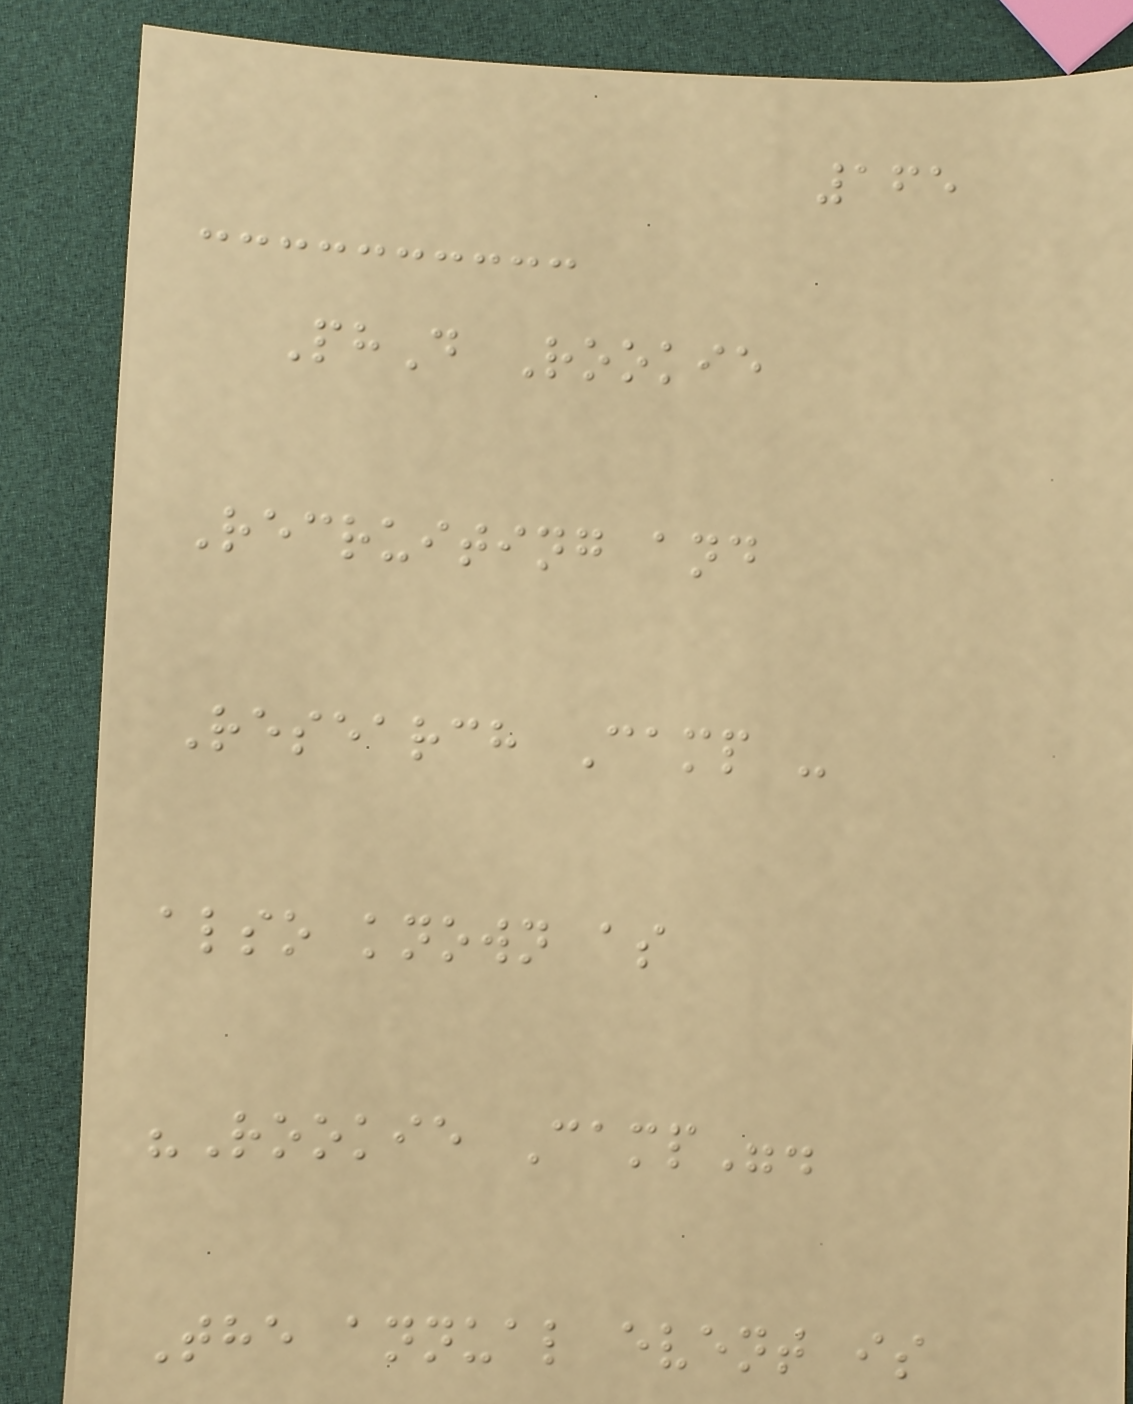165
PhD Rookie
Recruiting and
Research Camp -
also known as
"Rookie Camp".
The annual event is
